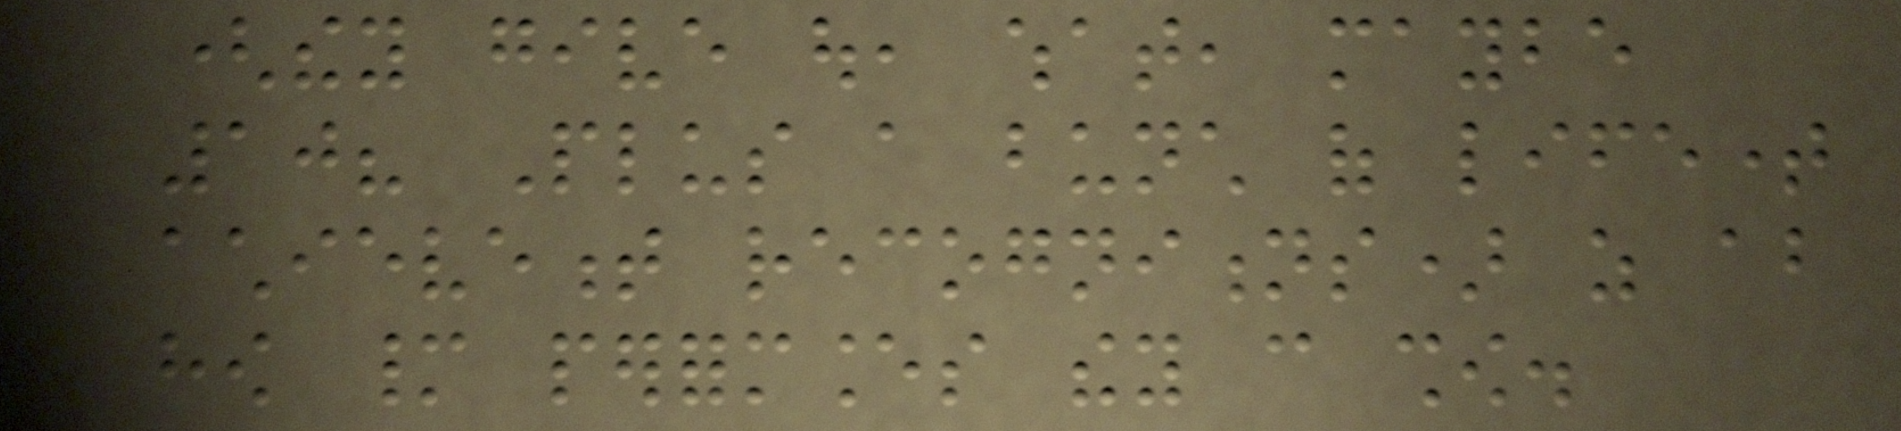(they give out, what, maybe
10? Plus a bunch of lifetime
achievement recognitions) as about
how many performances they can show.
